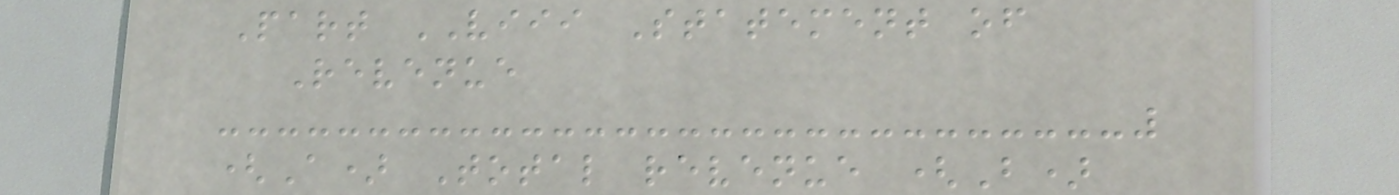Part VIII Statement of
Revenue
(A) Total revenue (B)
